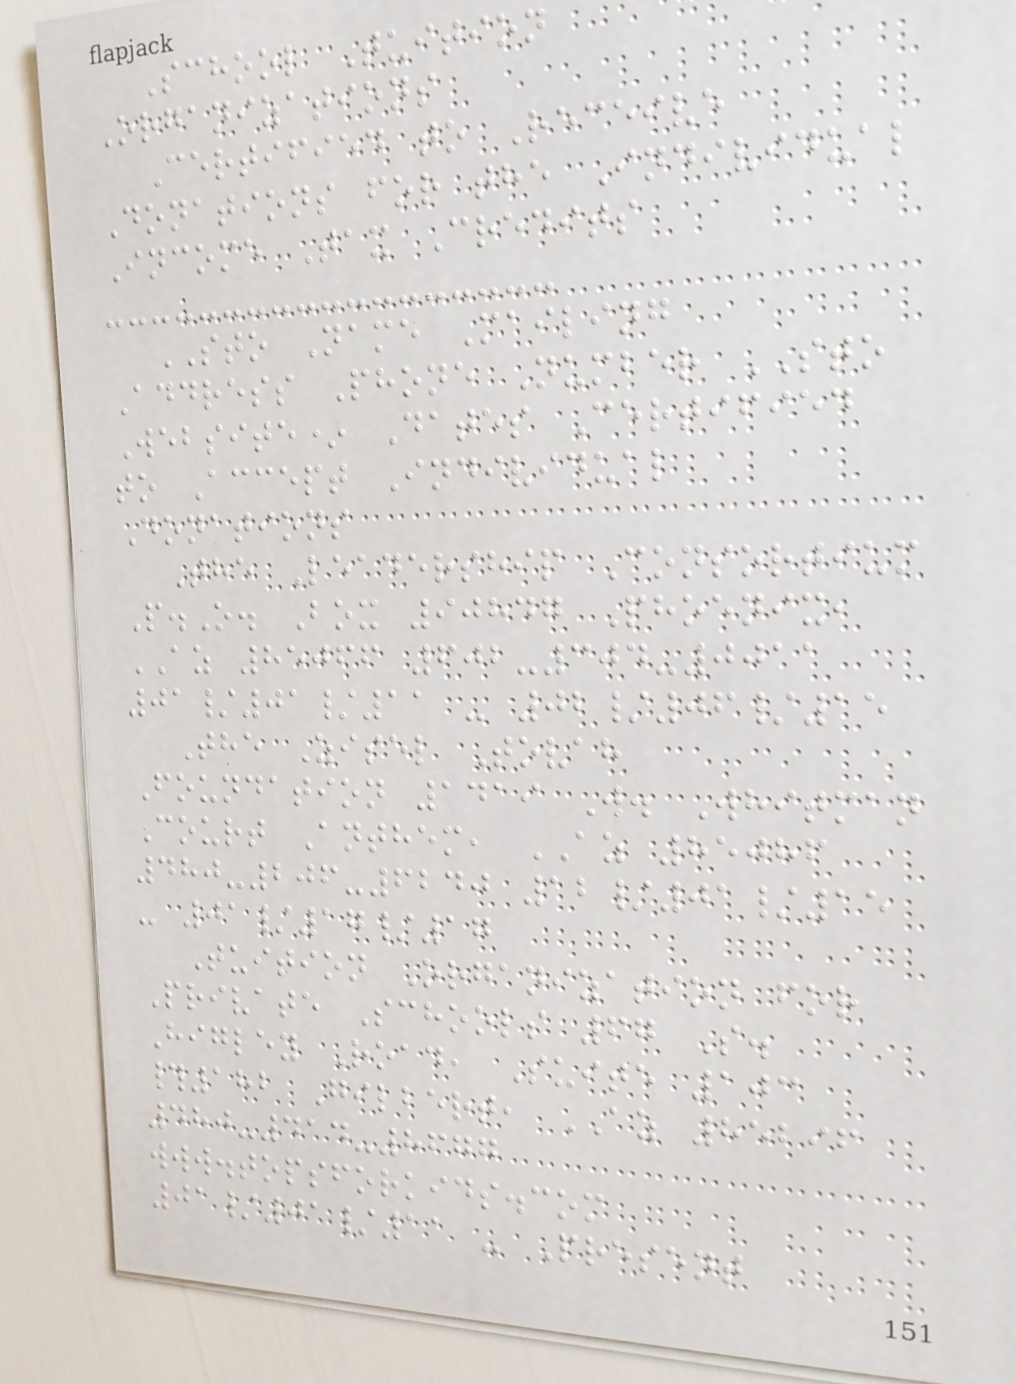School Tuition
Organizations
Certified to Receive
Donations for the Individual
Income Tax Credits
STO Name Mailing
Address Phone Number STO
Website* Dates Certified
to Accept Individual
Donations
The Leadership Consortium
P.O. Box 90847 Phoenix,
AZ 85066 602-304-0011
01/01/11 - 02/06/15
The Zisel Tovah
Foundation 1419 W. Whitman
Court Anthem, AZ 85086
480-206-6240 12/01/15
- 01/17/17
Tuition Organization for
Private Schools 67 S.
Higley Road, Suite 103
#182 Gilbert, AZ 85296
480-414-8677
www.topsforkids.com
01/01/11 - Present
